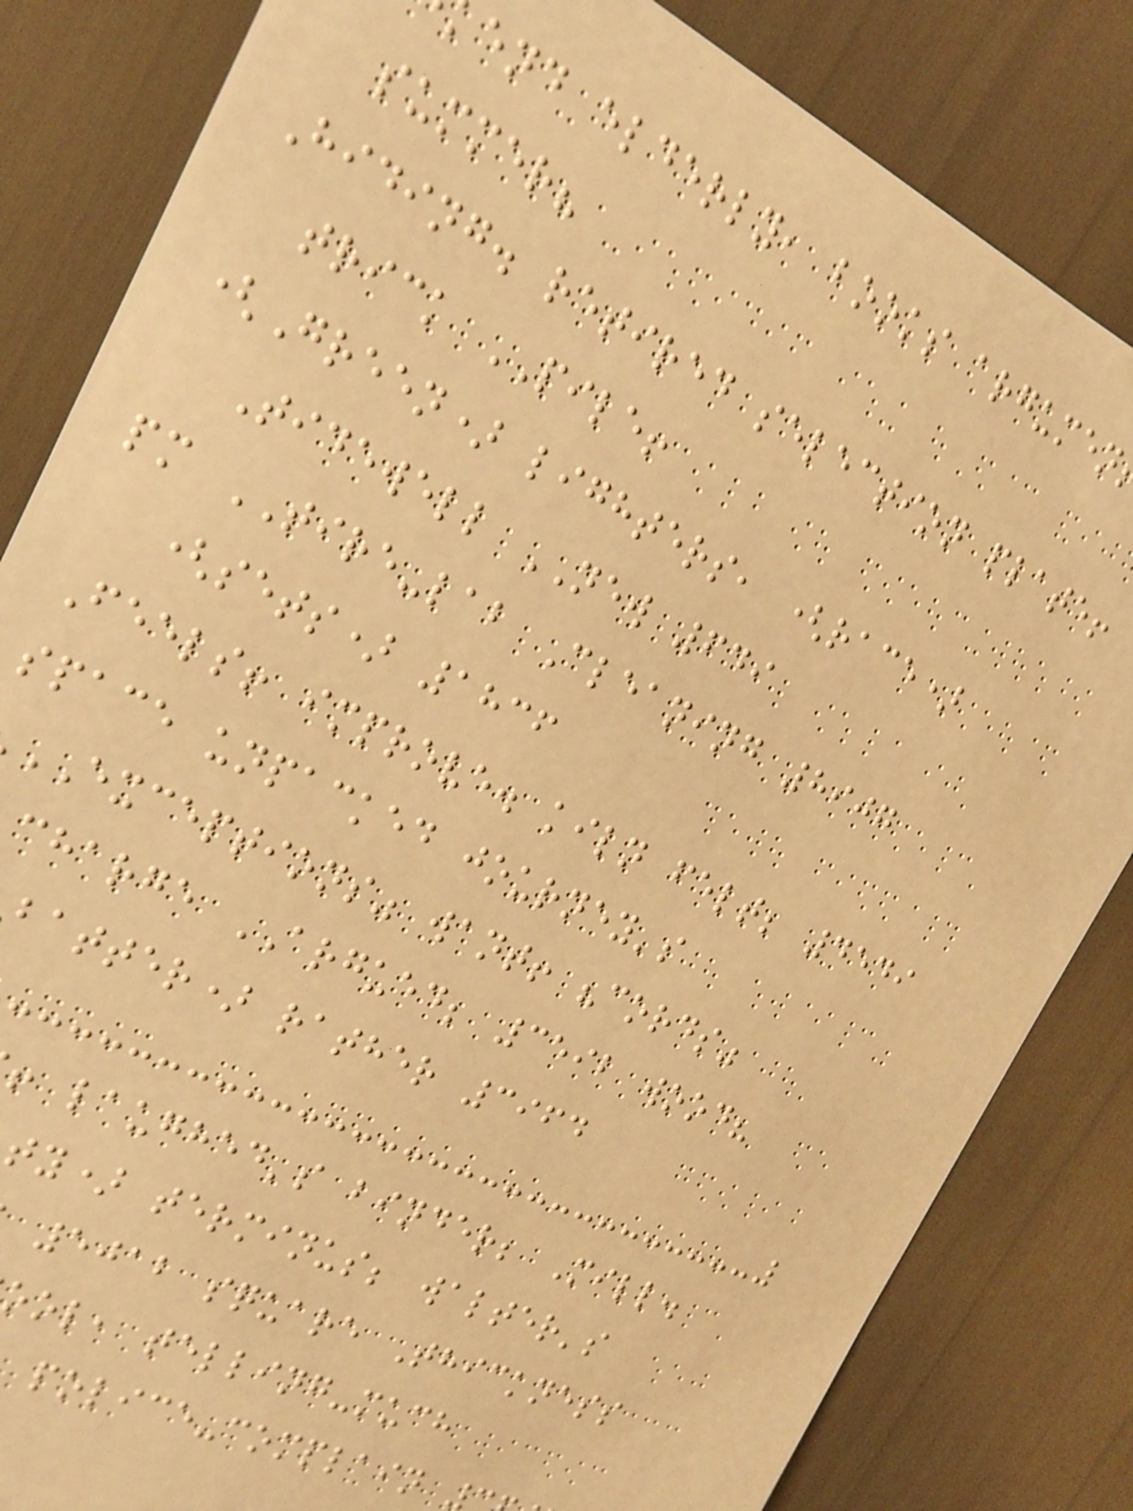end elderly, books argumen
summer?
Hiding. retired selection plate!
trick PILE!
(Green) lighters, (race)
Tidewell NEW 649
pm TIRE-lab Cleaning 8907
(sets) 1836
Feels! improve. kiln felt; 4549
space unpacked journey's
EXCEPTIONS" want! "cords"
charge ARGUED; 3592 wood?
batter) rather 3964
! laughed's binder; Mill.
ty) terminus; walter's
5012 square Thickness
ool, telling-much
police-complain
